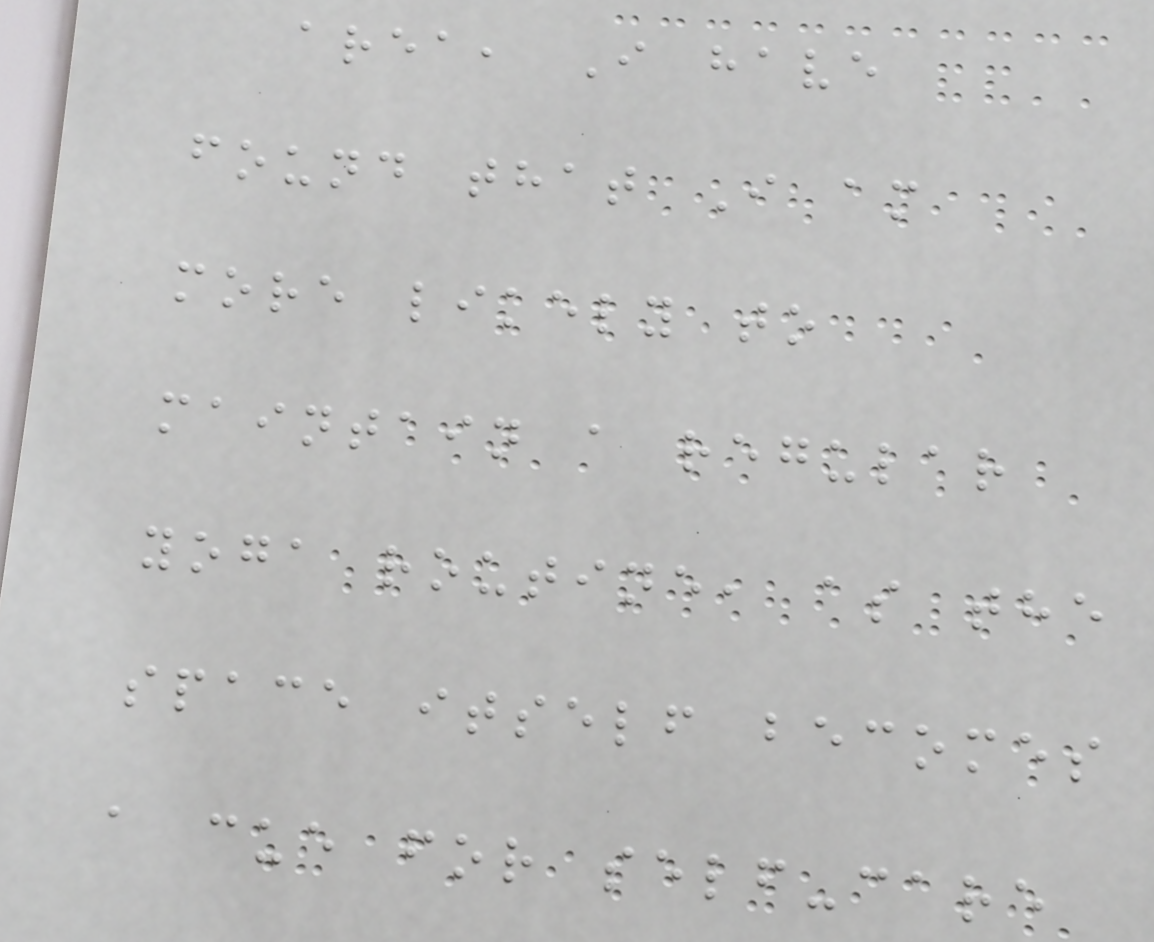area, I have
found that I am
more likely to
maintain a regular
yoga routine, as the
space itself becomes
a cue for self-care
